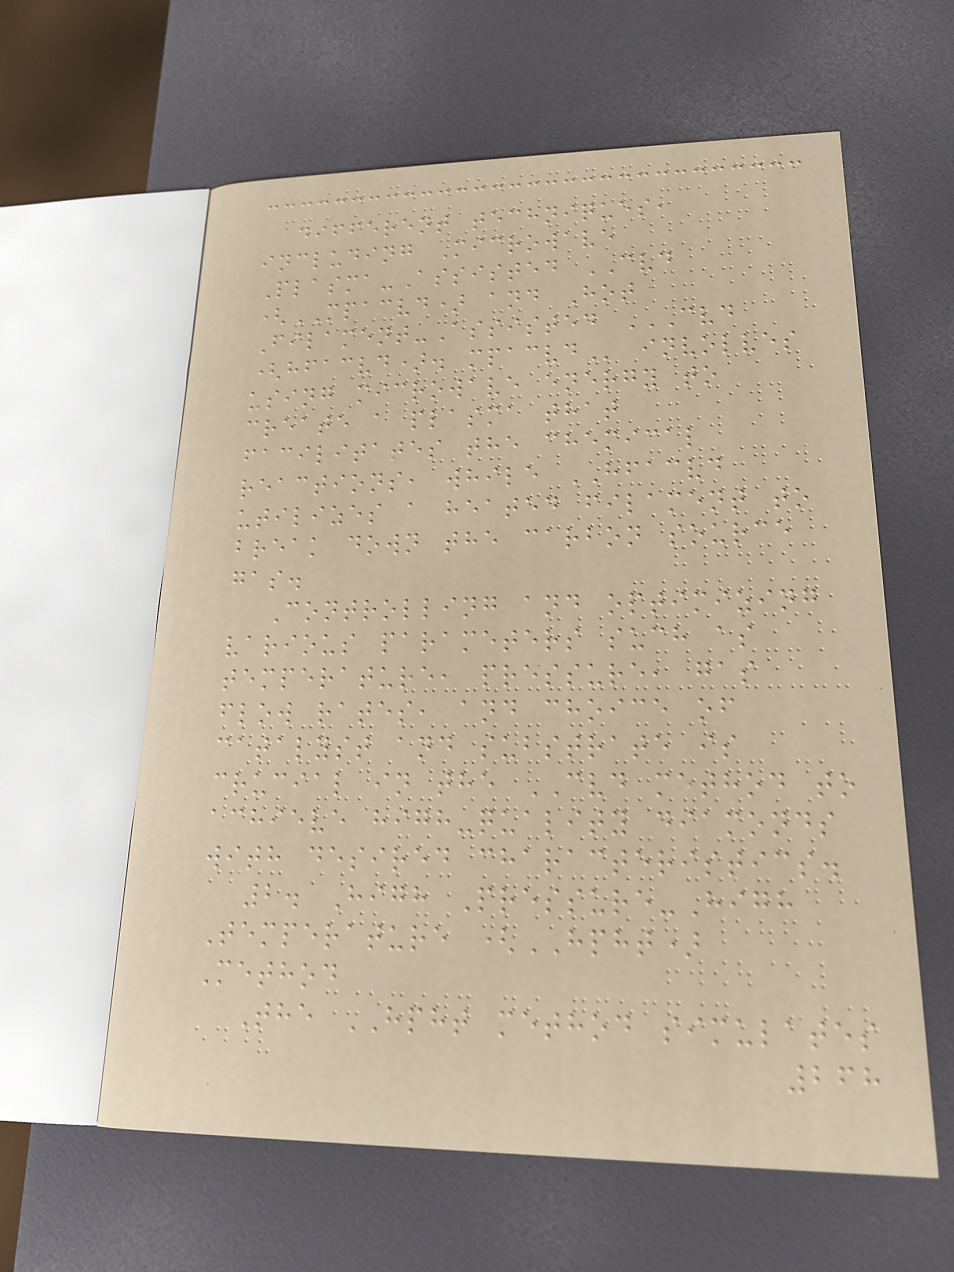different techniques,
including Microwave
Plasma-Assisted CVD
(MPACVD) and Hot
Filament-Assisted CVD
(HFACVD). MPACVD involves
using microwave energy to
create a plasma that
facilitates the chemical
reactions, while HFACVD
utilizes a heated filament to
break down the carbon source
gas.
Controlling and optimizing
various parameters such as
temperature, pressure, gas
flow rates, and choice of
catalyst and substrate is
crucial in the CVD method to
achieve high-quality diamonds
with desired characteristics.
2. High Pressure-High
Temperature (HPHT)
Method
The HPHT method simulates
268
